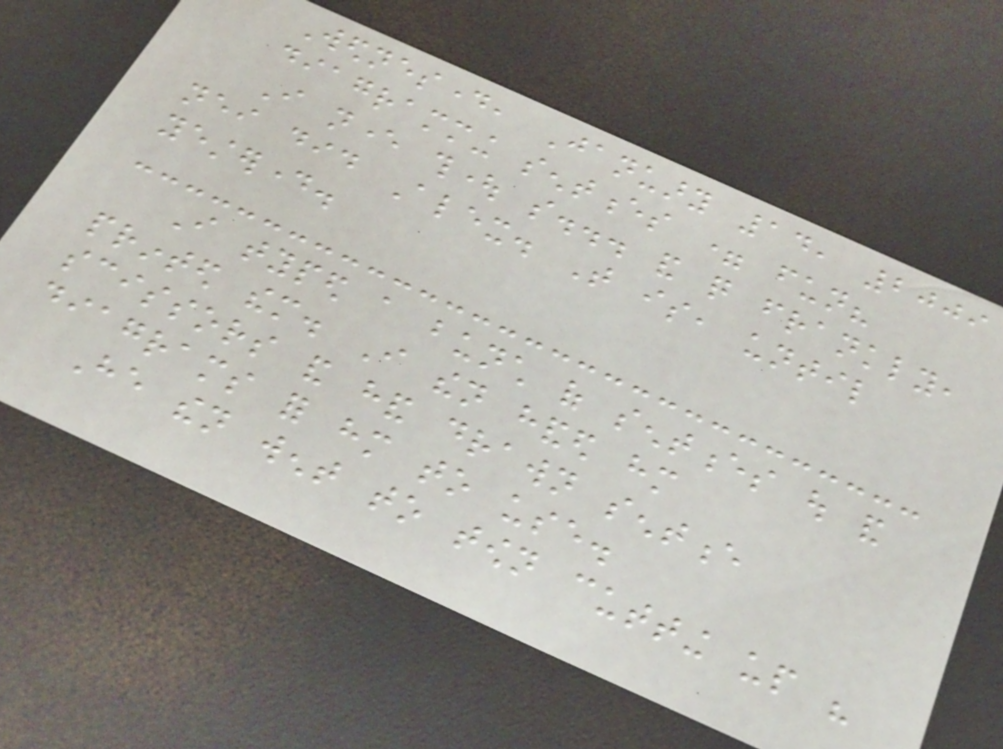Wednesday, January 14, 2009
diagramming sentences = fun?
I never thought so... and quite frankly,
neither did Alex. That is, until
yesterday.
I typed a bunch of sentences out and
printed them. I then handed him
scissors and hand drawn sentence
diagrams for him to use.
He then went to town cutting up his
